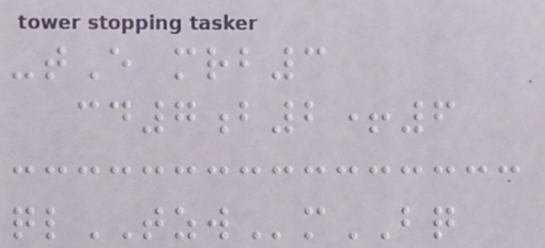-tE mrb3
cd7b2+6
qlTZWmBQ
